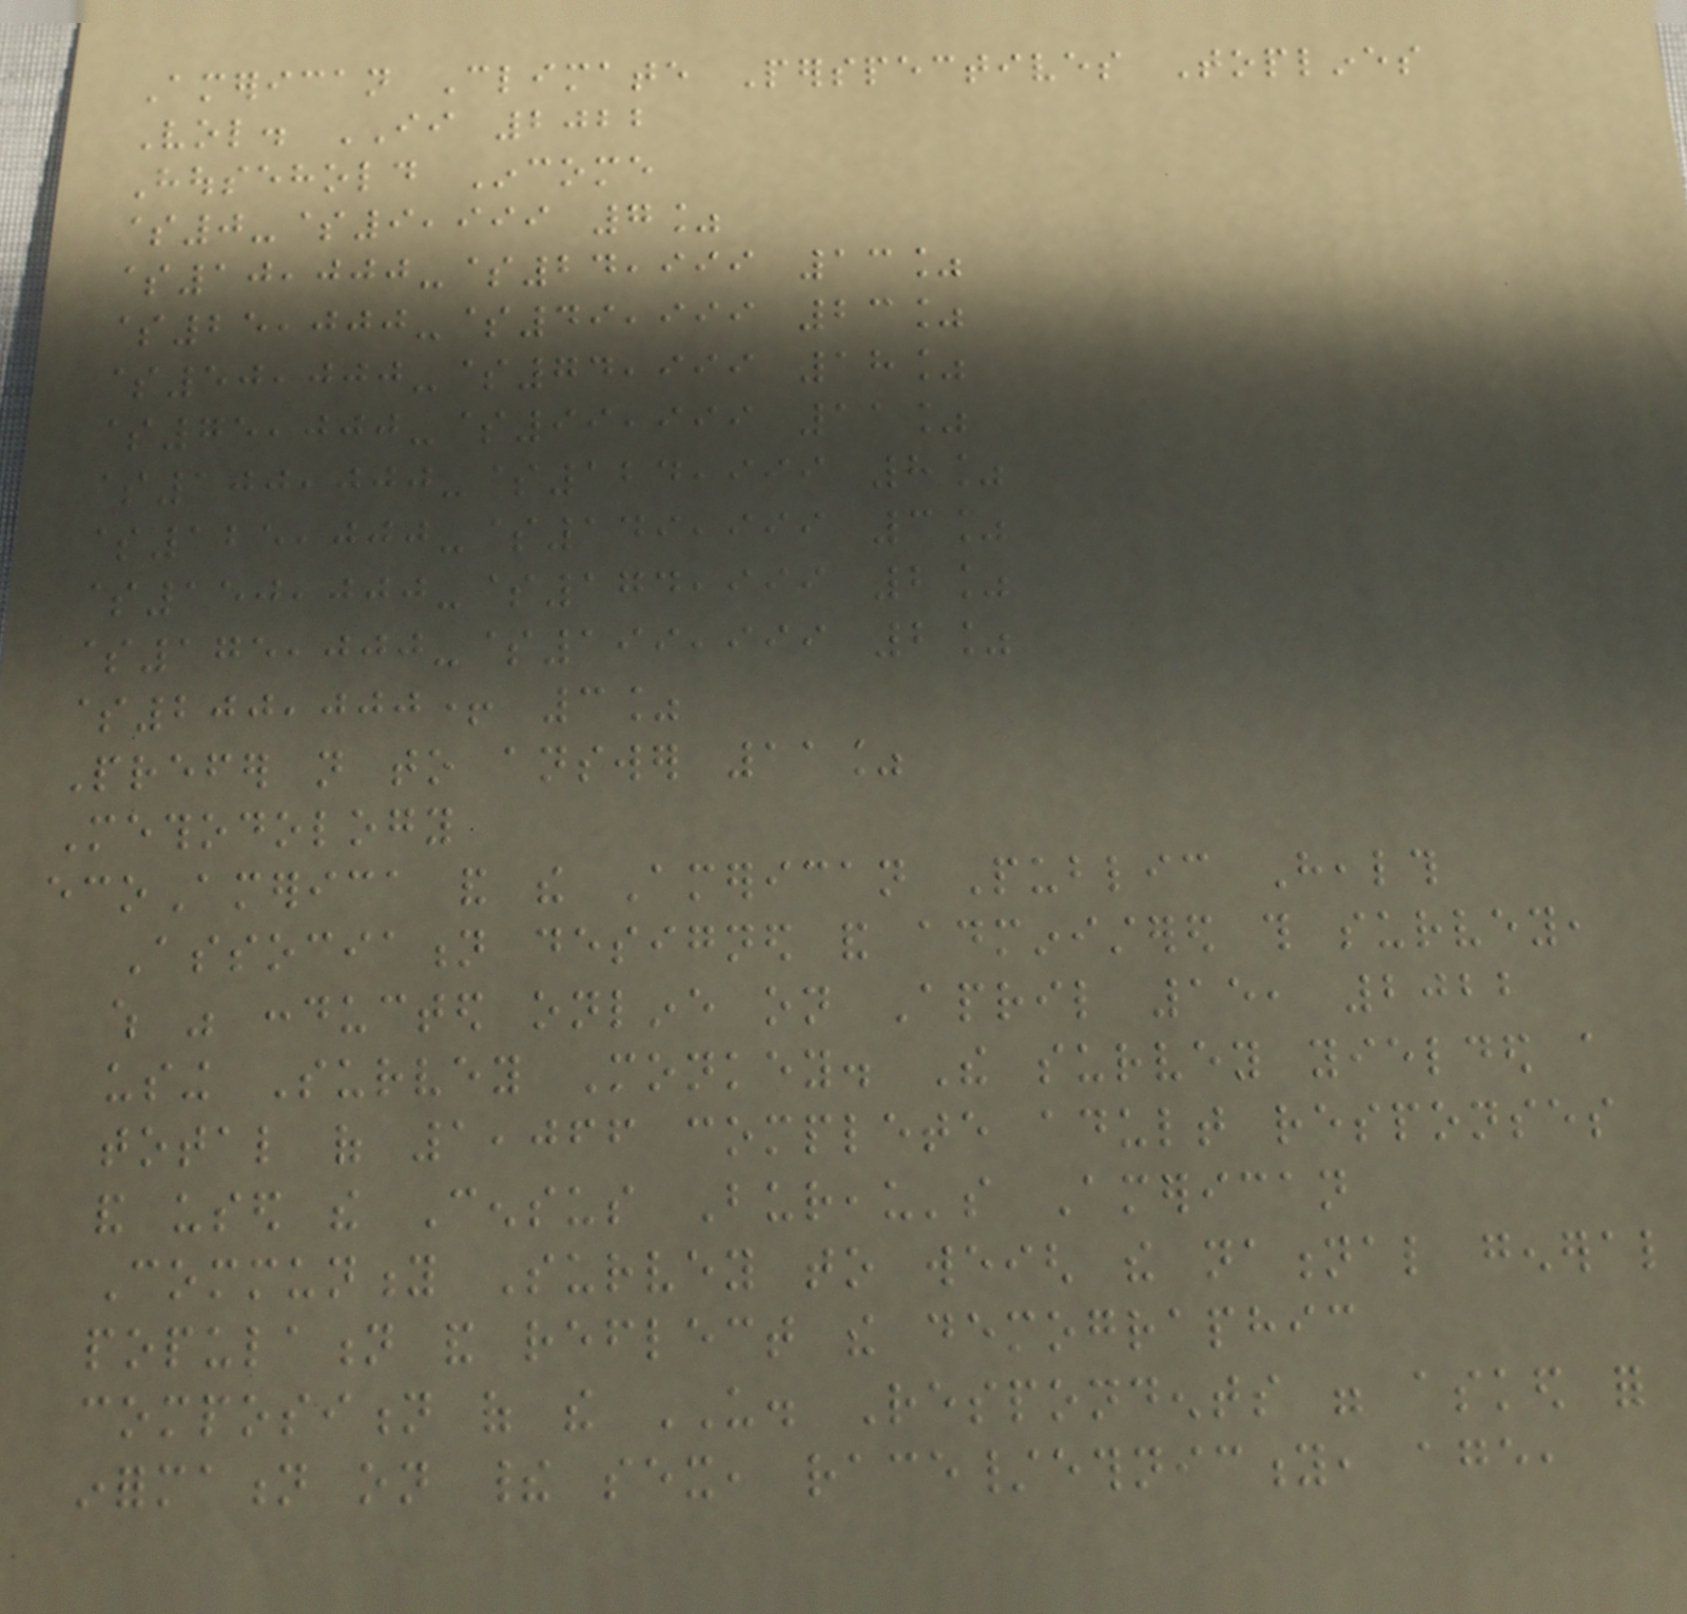American Climate Perspectives Toplines
Vol. II 2022
Household Income
$0-$9,999 7%
$10,000-$24,999 13%
$25,000-$49,999 23%
$50,000-$74,999 18%
$75,000-$99,999 11%
$100,000-$124,999 8%
$125,000-$149,999 3%
$150,000-$174,999 2%
$175,000-$199,999 2%
$200,000+ 3%
Prefer not to answer 11%
Methodology
ecoAmerica and the American Public Health
Association designed and administered this survey,
which was conducted online on April 15, 2022
using Survey Monkey. The survey yielded a
total of 1,066 complete adult responses
and used the Census Bureau's American
Community Survey to weigh the national general
population and reflect the demographic
composition of the US. Respondents were asked for
information on their sex, race/ethnicity, age,
